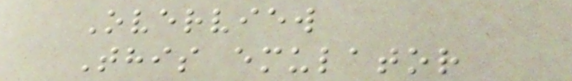Overview
This emulator
